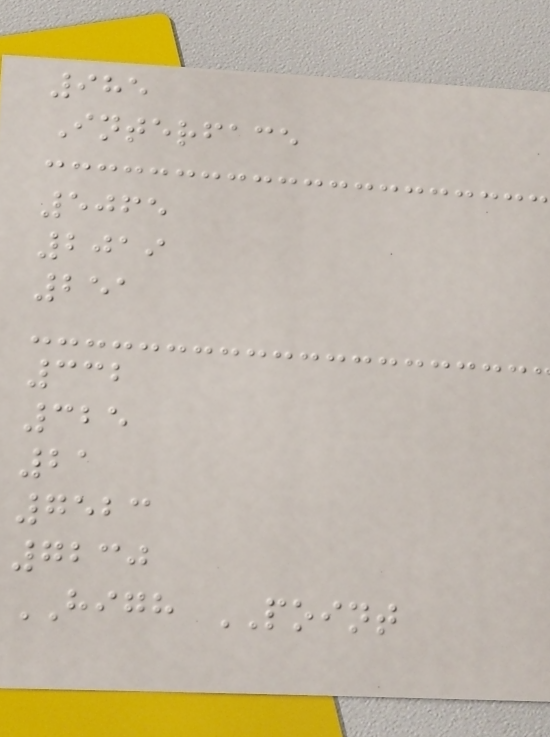985
Interface
5065
2019
251
332
325
21
7523
7230
HIGH POINT
